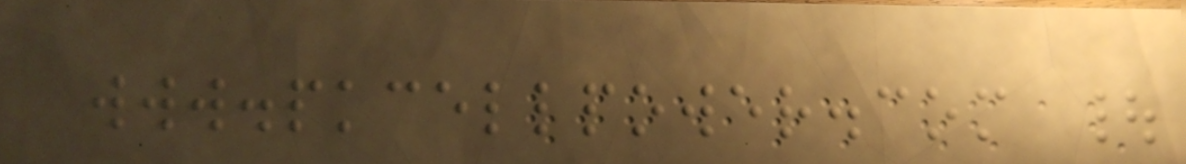www.pkcellpower.com |
